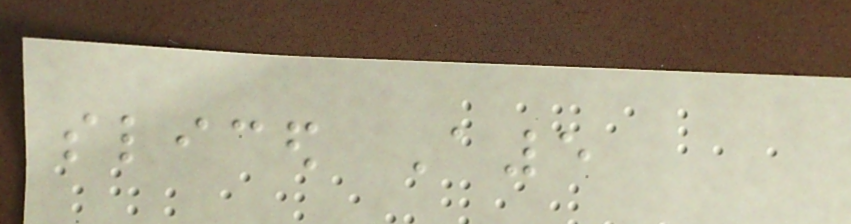sliced A5
